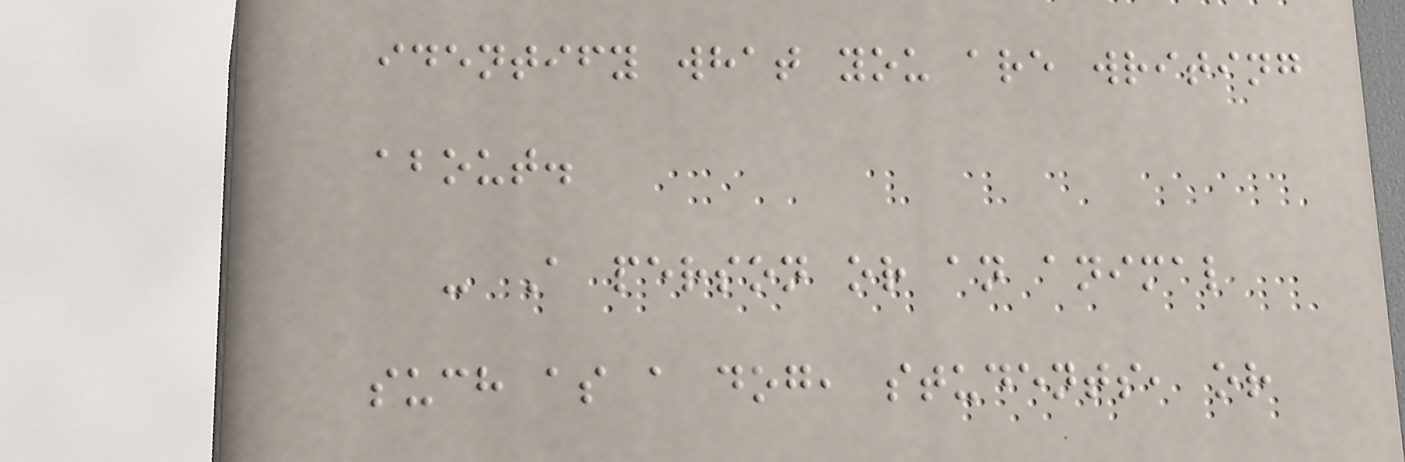identify what you are writing
about.
- A person or an animal
such as a dog, students, or
